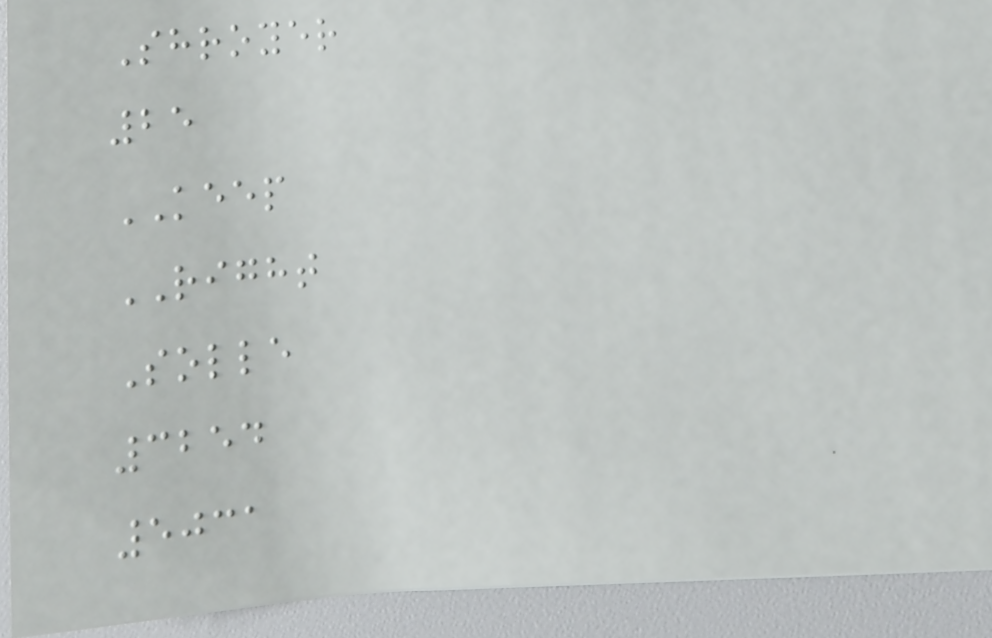Shroyer
25
KEEP
RIGHT
Solle
3254
5031
